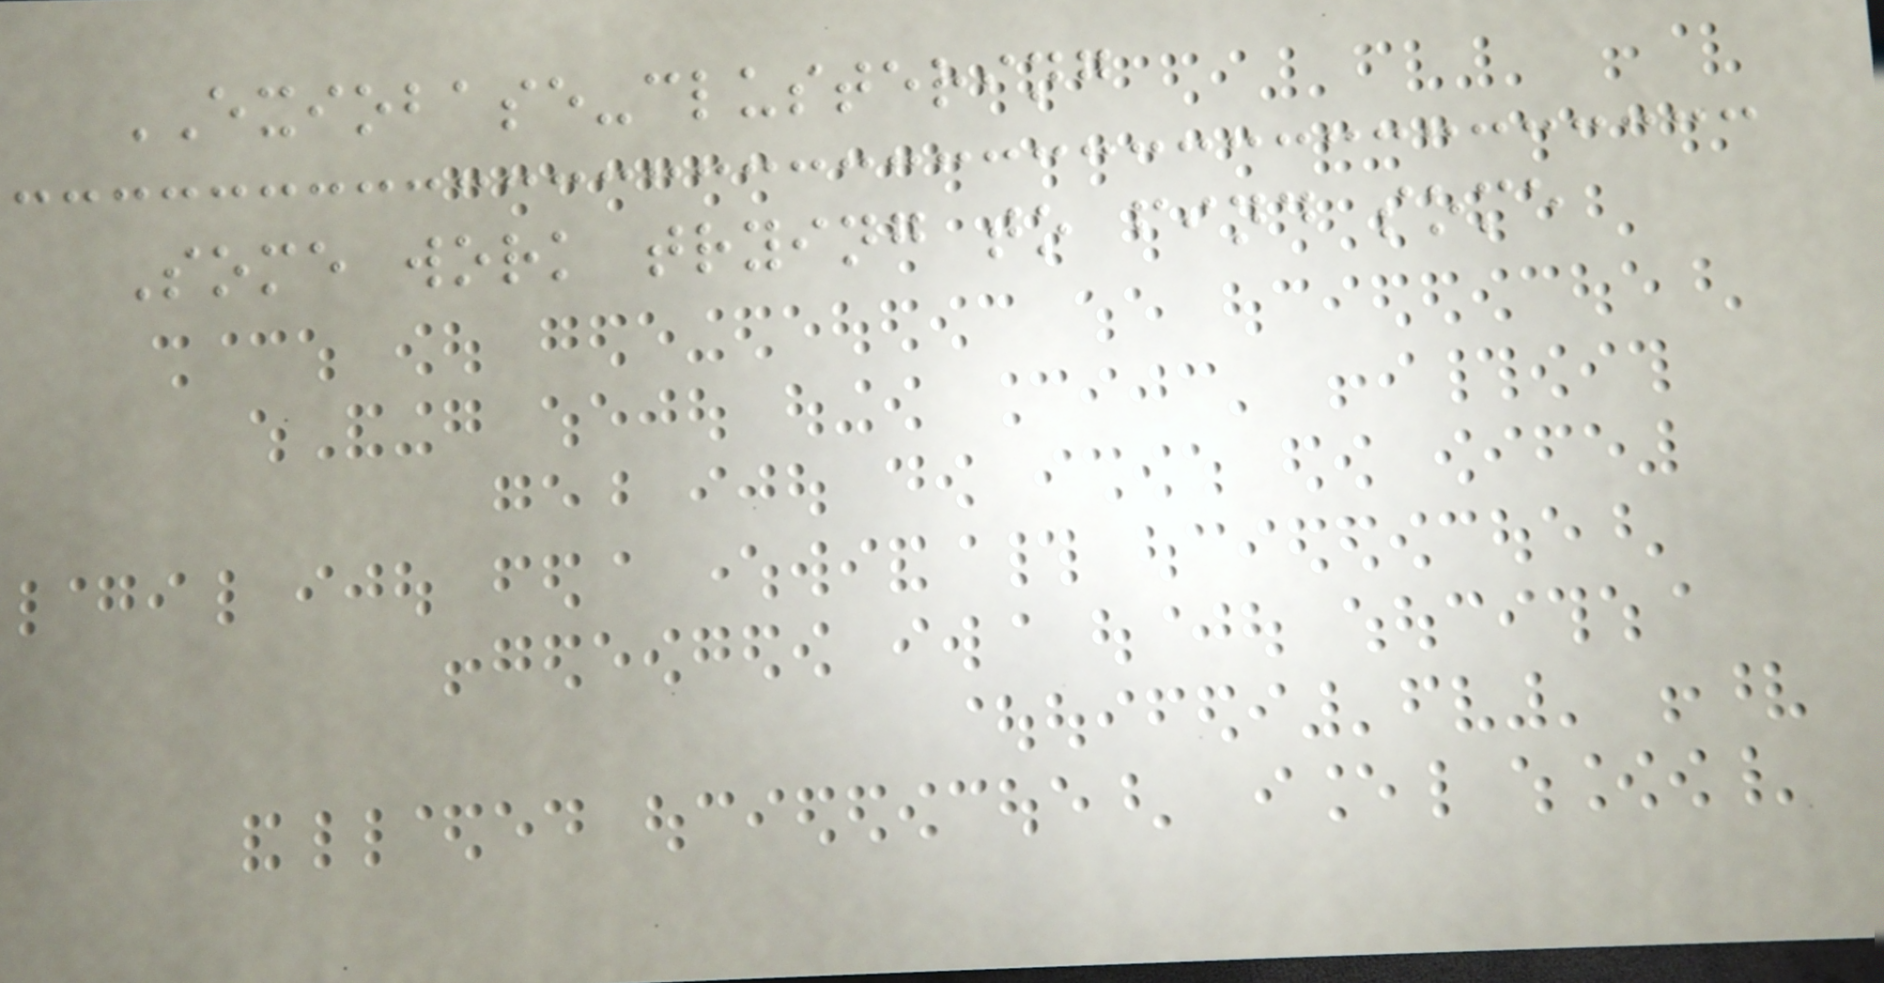EXIOBASE-clustering
Some work trying to find some
